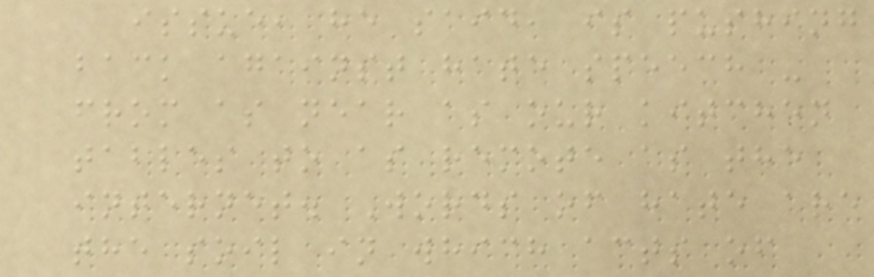issue, he said, is pushing
back against hate speech -
from as near as our kitchen
tables to as remote as the
internet. Words of hate are
the soil in which acts of
